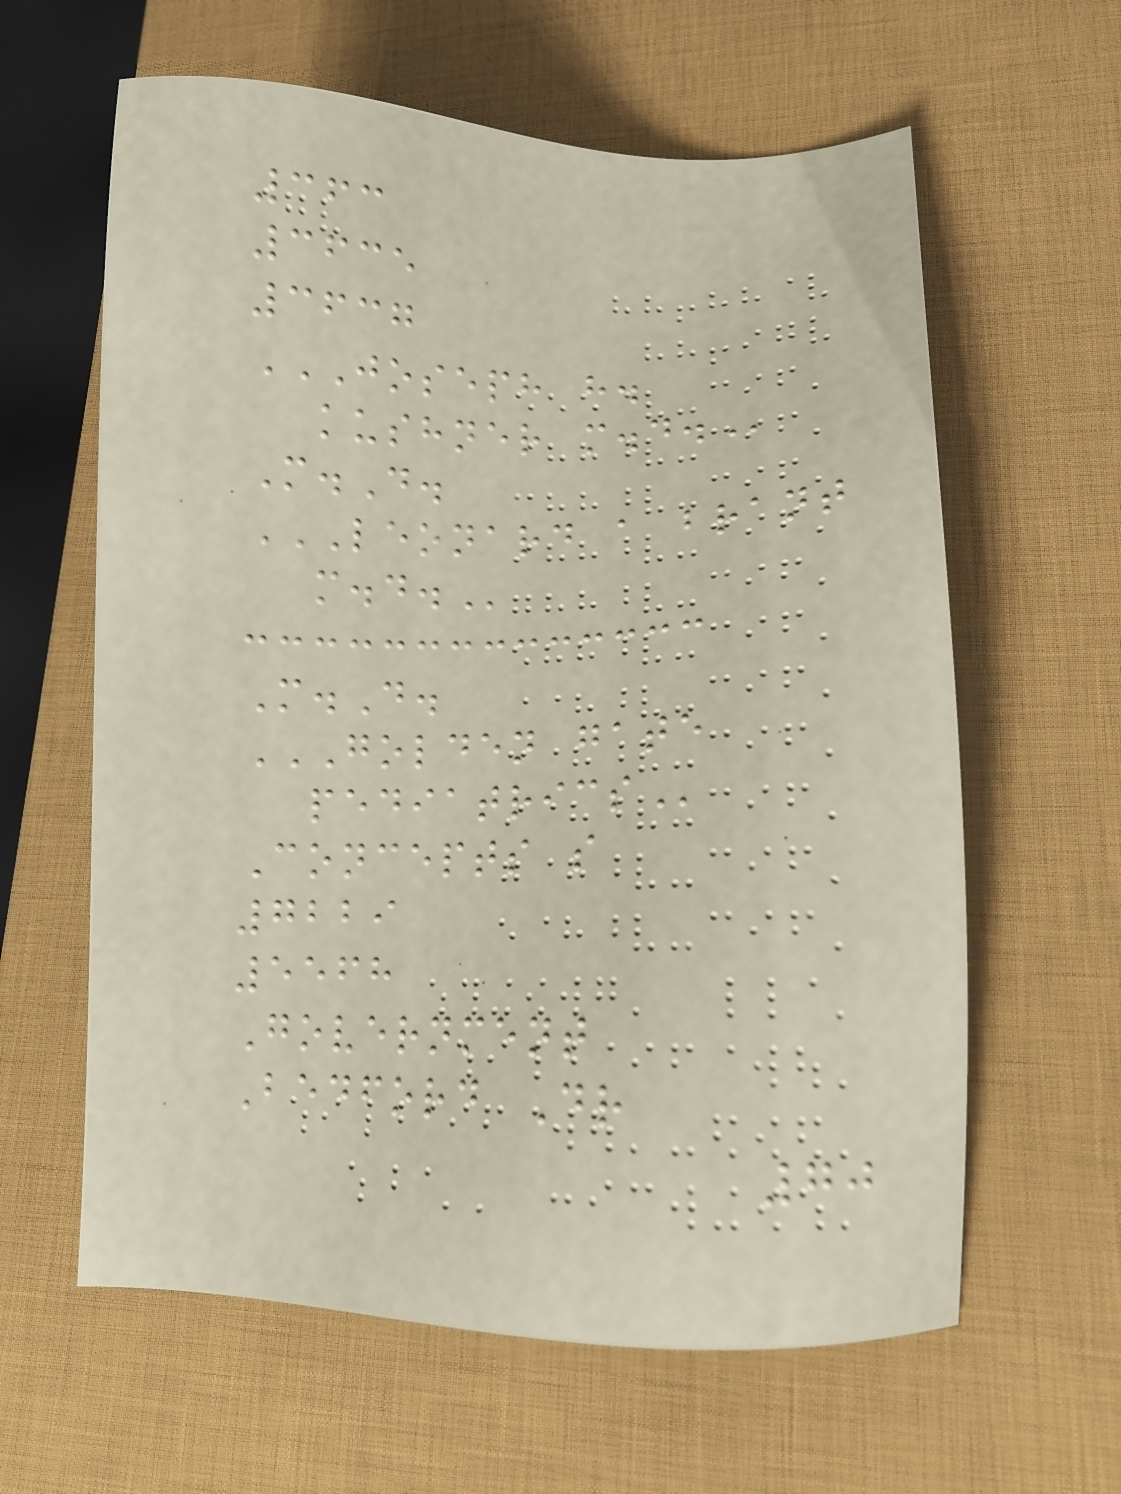363
3635
3637
JOSEPH H.
KUSHNER M.D.
M.D.
LEONARD A BRANT
M.D.
M.D.
GOLDEN GATE
PEDIATRICS
Concepts s
7229
5568
Government
Bedford Dr
70
